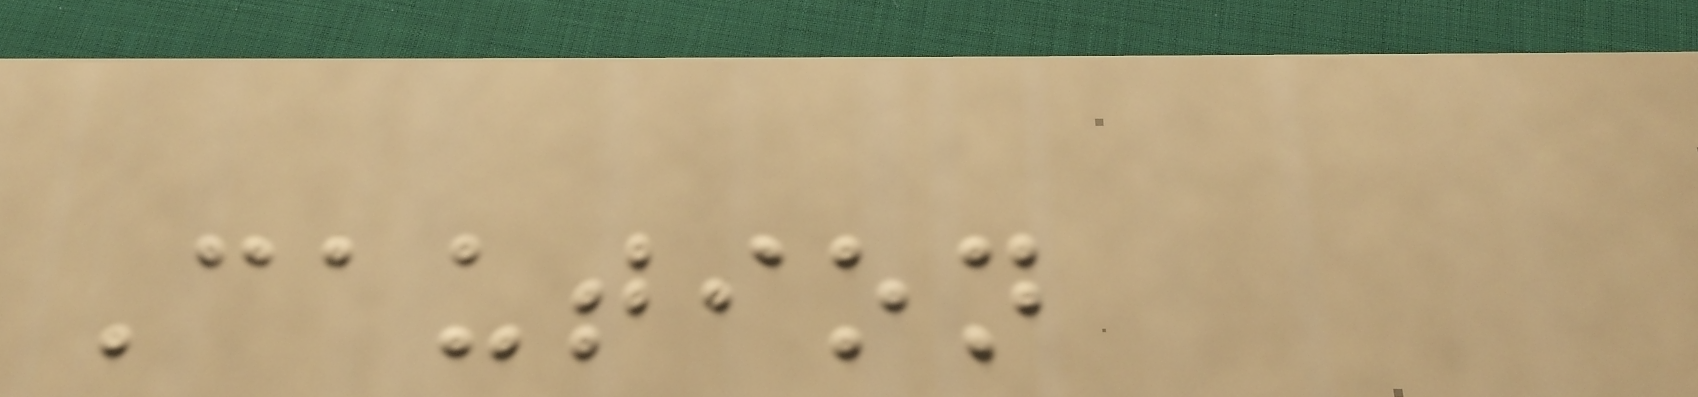Caution
